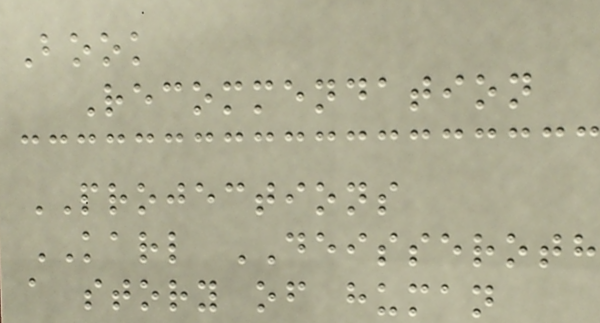Book
Recommendation
PROJECTIONS
KARL DEISSEROTH
a story of human
